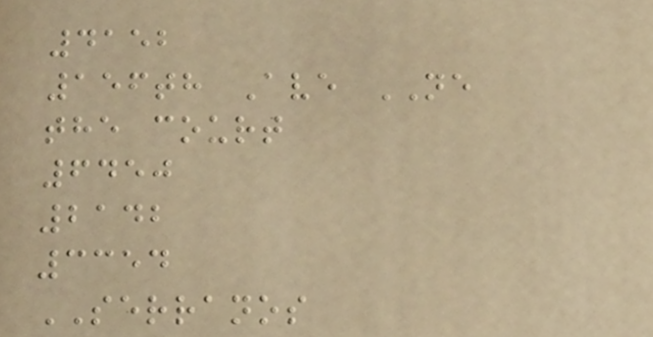4152
156th Ave NE
the court
6450
2142
3354
SERRANOS
